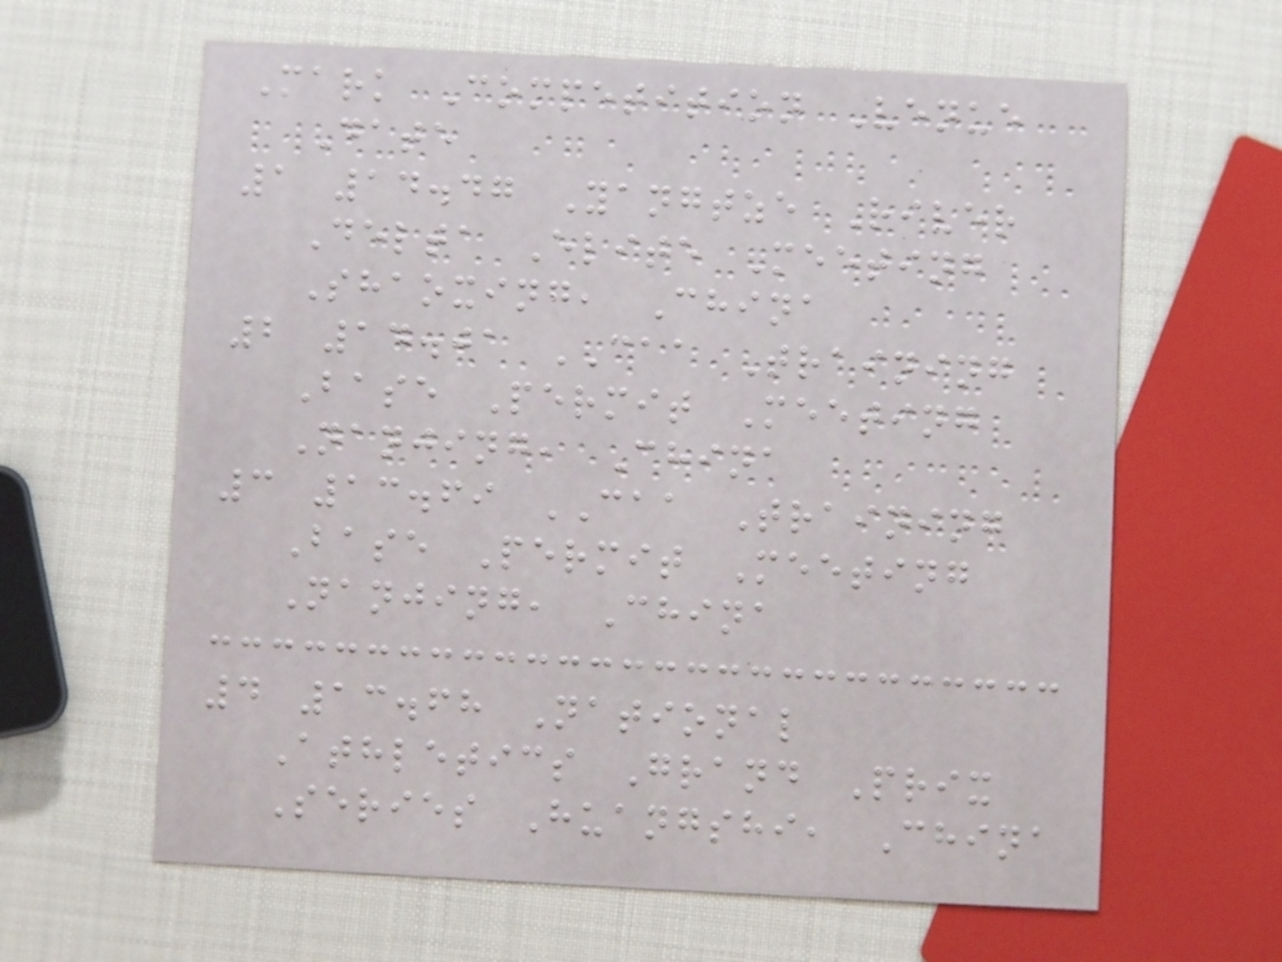Mark Competition Venue
Date
1 14.47 Yangtze River
Delta Elite Meeting
Shaoxing, China
2 14.01 CAA Training
Base Permit Meeting
Nanjing, China
3 13.69 CAA Training
Base Permit Meeting
Nanjing, China
4 13.68 National
Athletics Grand Prix
Series Huangshi, China
